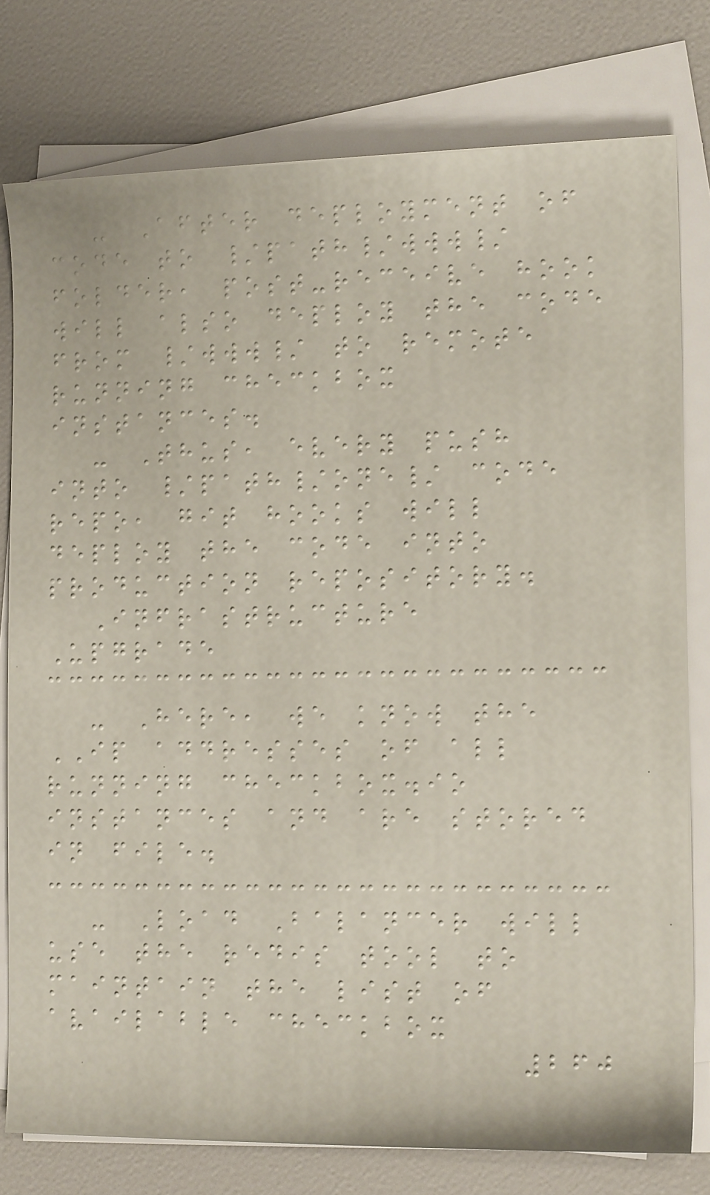- After deployment of
code to /path/www/
folder, post-receive hook
will also deploy the code
from /www/ to remote
running checkbox
instances.
- Thus, every push
into /path/one/ code
repo, git hooks will
deploy the code into
production repository.
Infrastructure
Upgrade
- Here, we know the
IP addresses of all
running checkbox.io
instances and are stored
in file.
- Load Balancer will
use the redis tool to
maintain the list of
available checkbox
260
